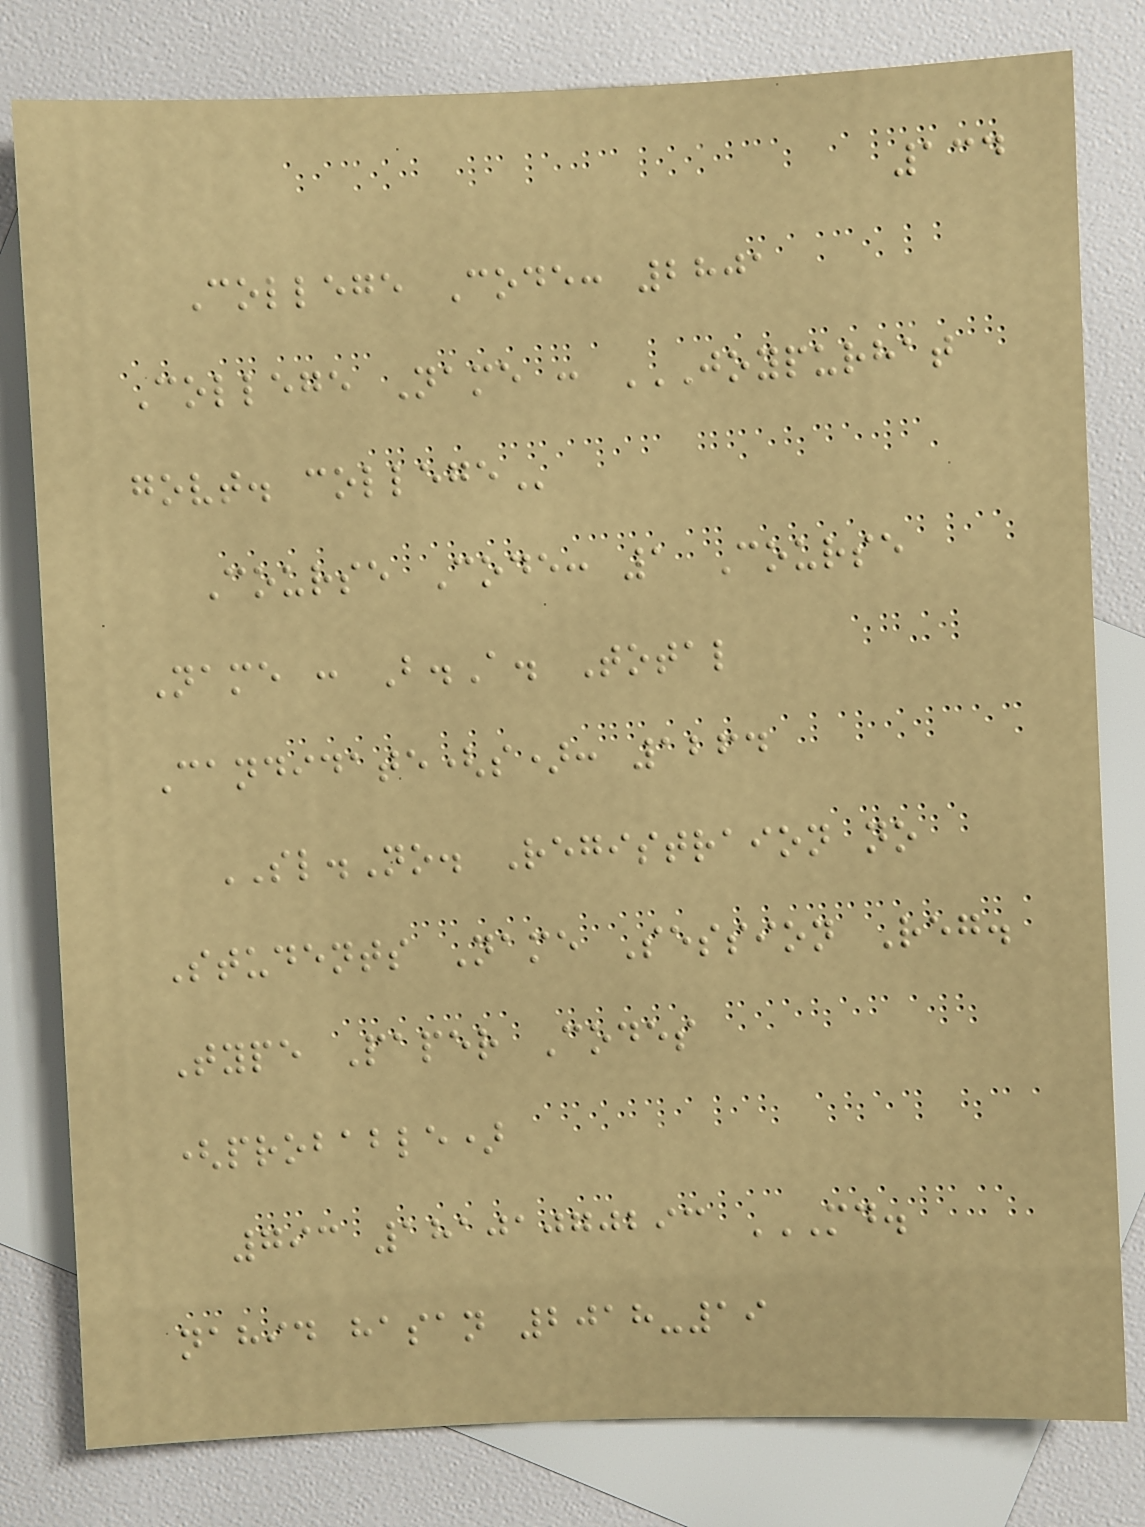134
College Code: 2801
College Name : JOYPURHAT
GOVT. COLLEGE
Course Code: 1 Course
Name : B.A. Total
Candidate(s): 1264
SL.No. Registraion no
Students Name Session Reg.
Type Paper Codes
(probable)
793 18101070293 MD.
NAHID HASAN 2018-19
